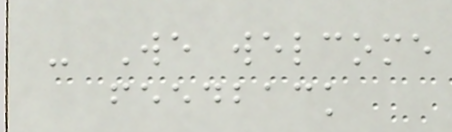- We welcome
feedback
